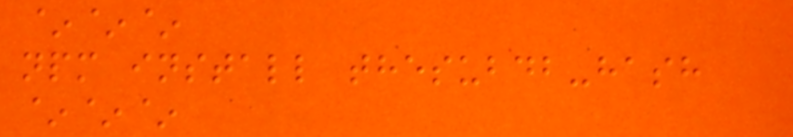~~~
npm install thesubdb-hash
~~~
